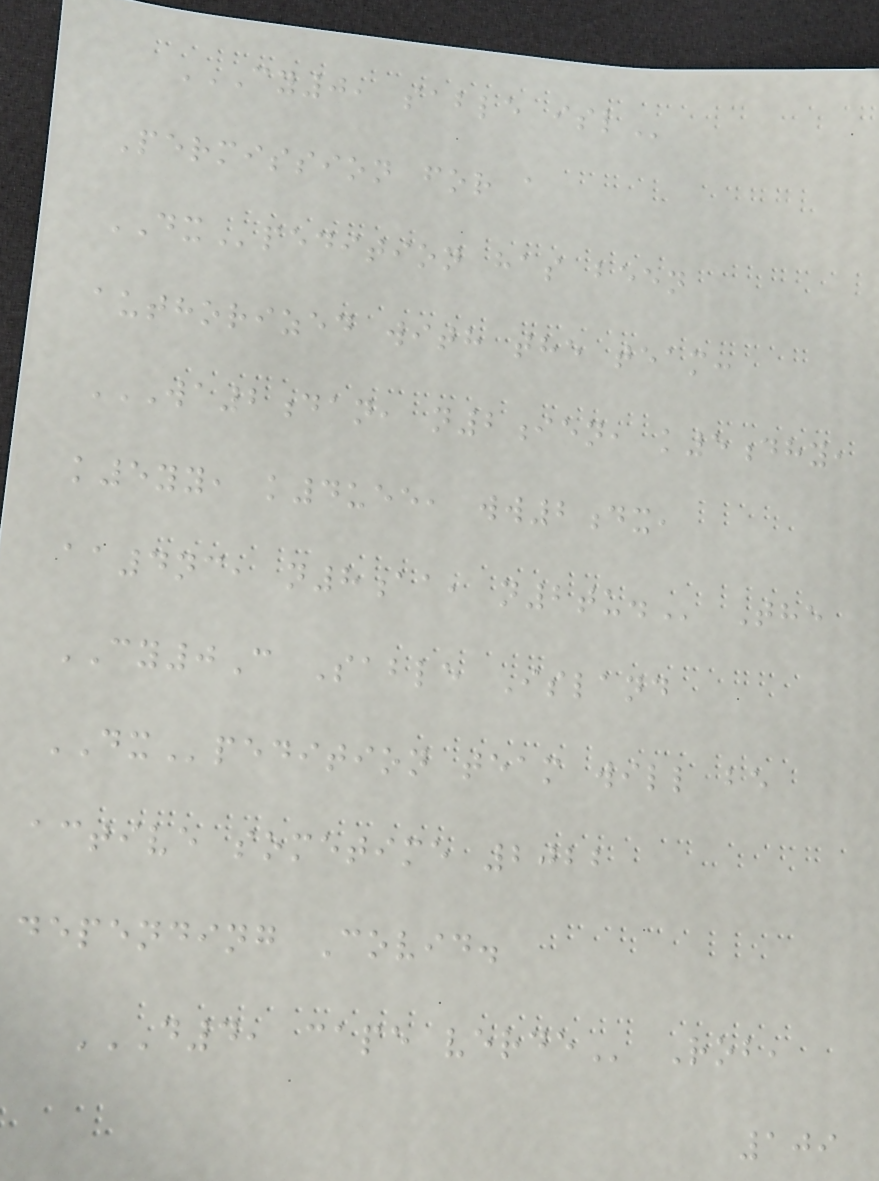CY0, SABLE ISL
Permission for a
DXpedition has been
authorized with the team:
WA2DAN, N2IEN, K5DHY,
K5YY, K4UEE, WW2DX,
AA4NC, N8AA, N2TU. The
CY0C Sable Island
DXpedition team will be
active sometime 2022
depending Covid.
D4, CAPE VERDE Rob,
109
